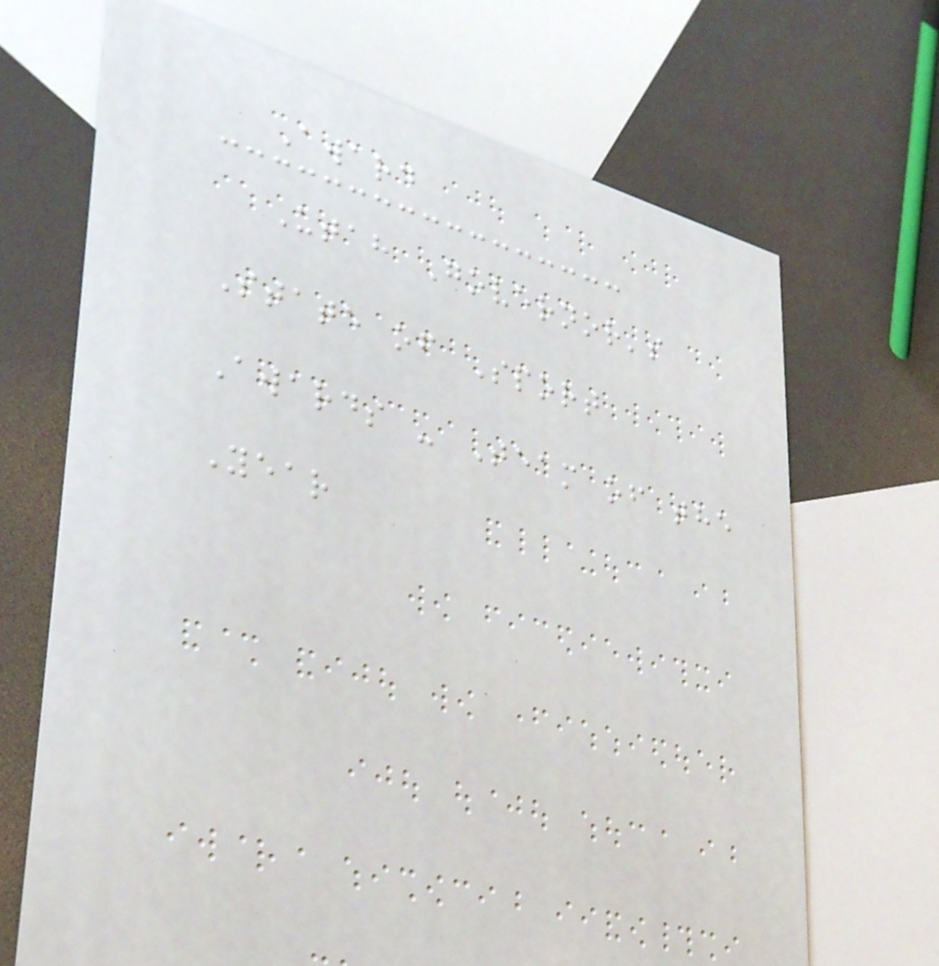Award
Utah Governor's
State of Sport
Awards - Team of the
Year
